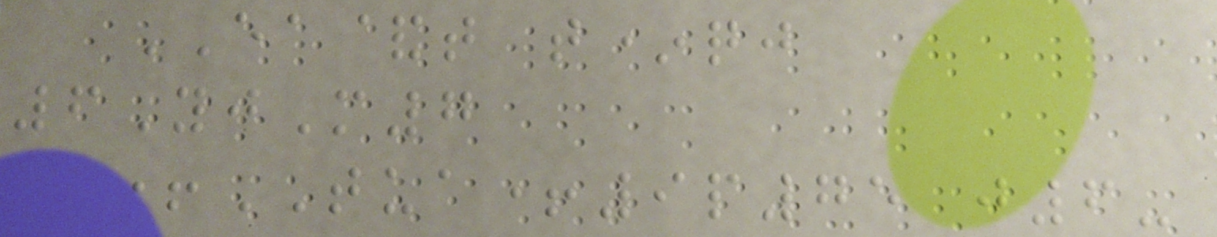EA&t t*qj
6YjM7
+TUA+9p75 j6-
